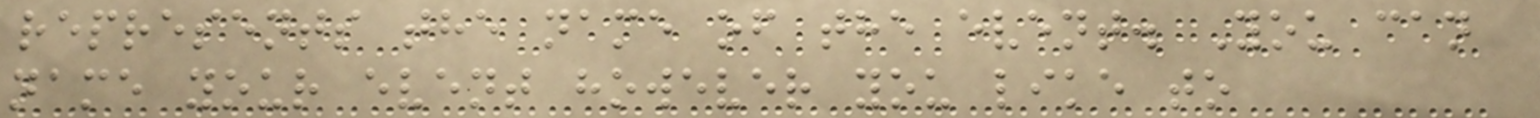represents the name of the event. You can
name your event however you like to
